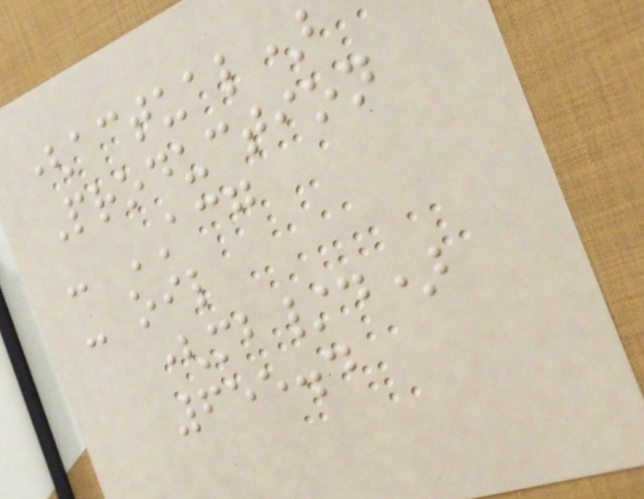(actual)
Production
- ACG
- oil
(mb/d)
655.4
